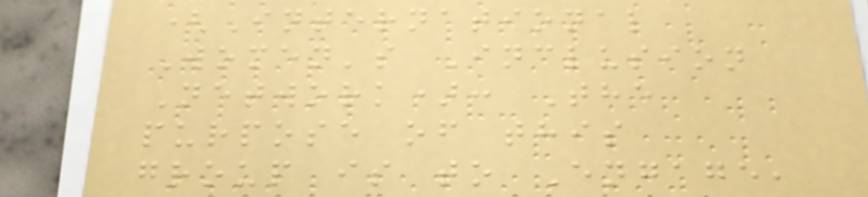(International
Women's Inclusion
Network): The
purpose of this
group is to Engage,
